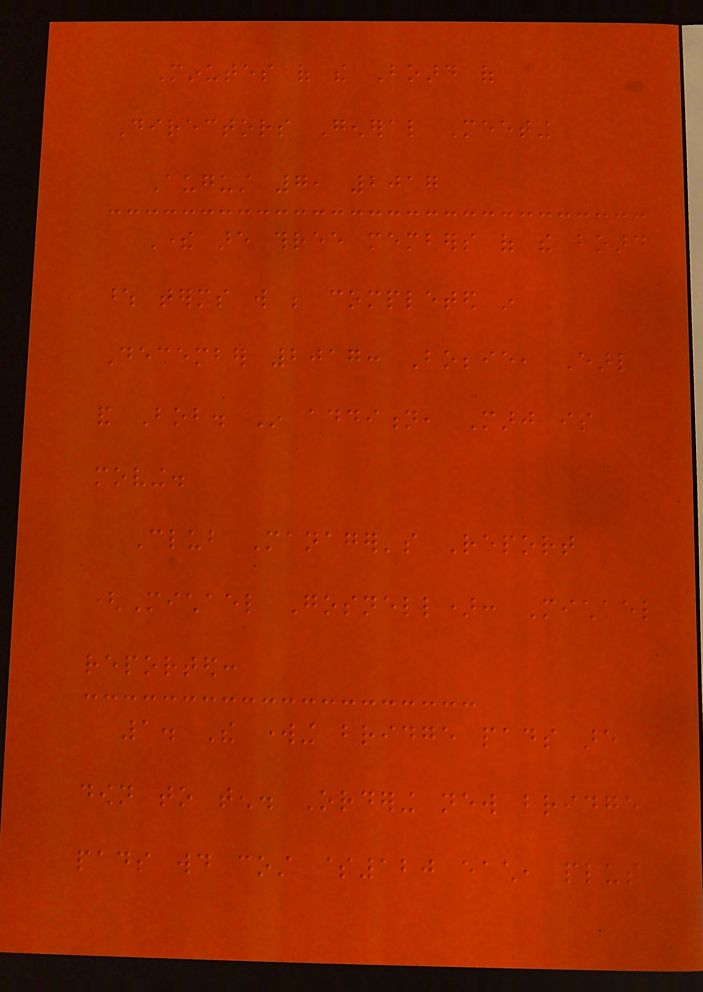Minutes of the Board of
Directors General Meeting
August 7, 2017
There are three members of the board
whose terms will be completed in
December 2017: Bobbie, Earl
and Bob. In addition, Marj is
moving.
Club Manager's Report
(Michael Gosnell): Michael
reported:
1. The working bridge pads are
down to ten. Ordering new bridge
pads would cost $120 each, plus
